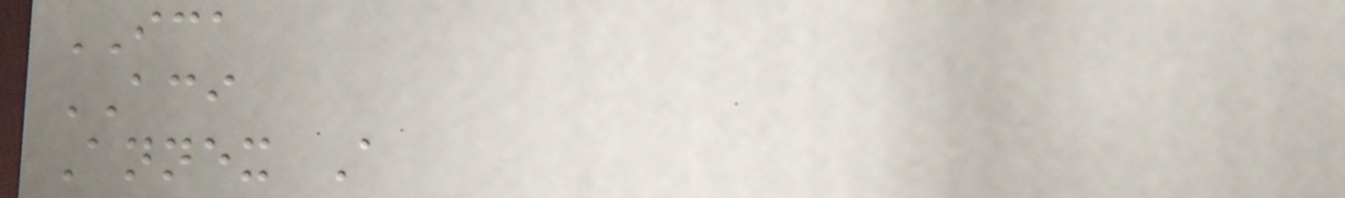ICA
ACI
Annex A
